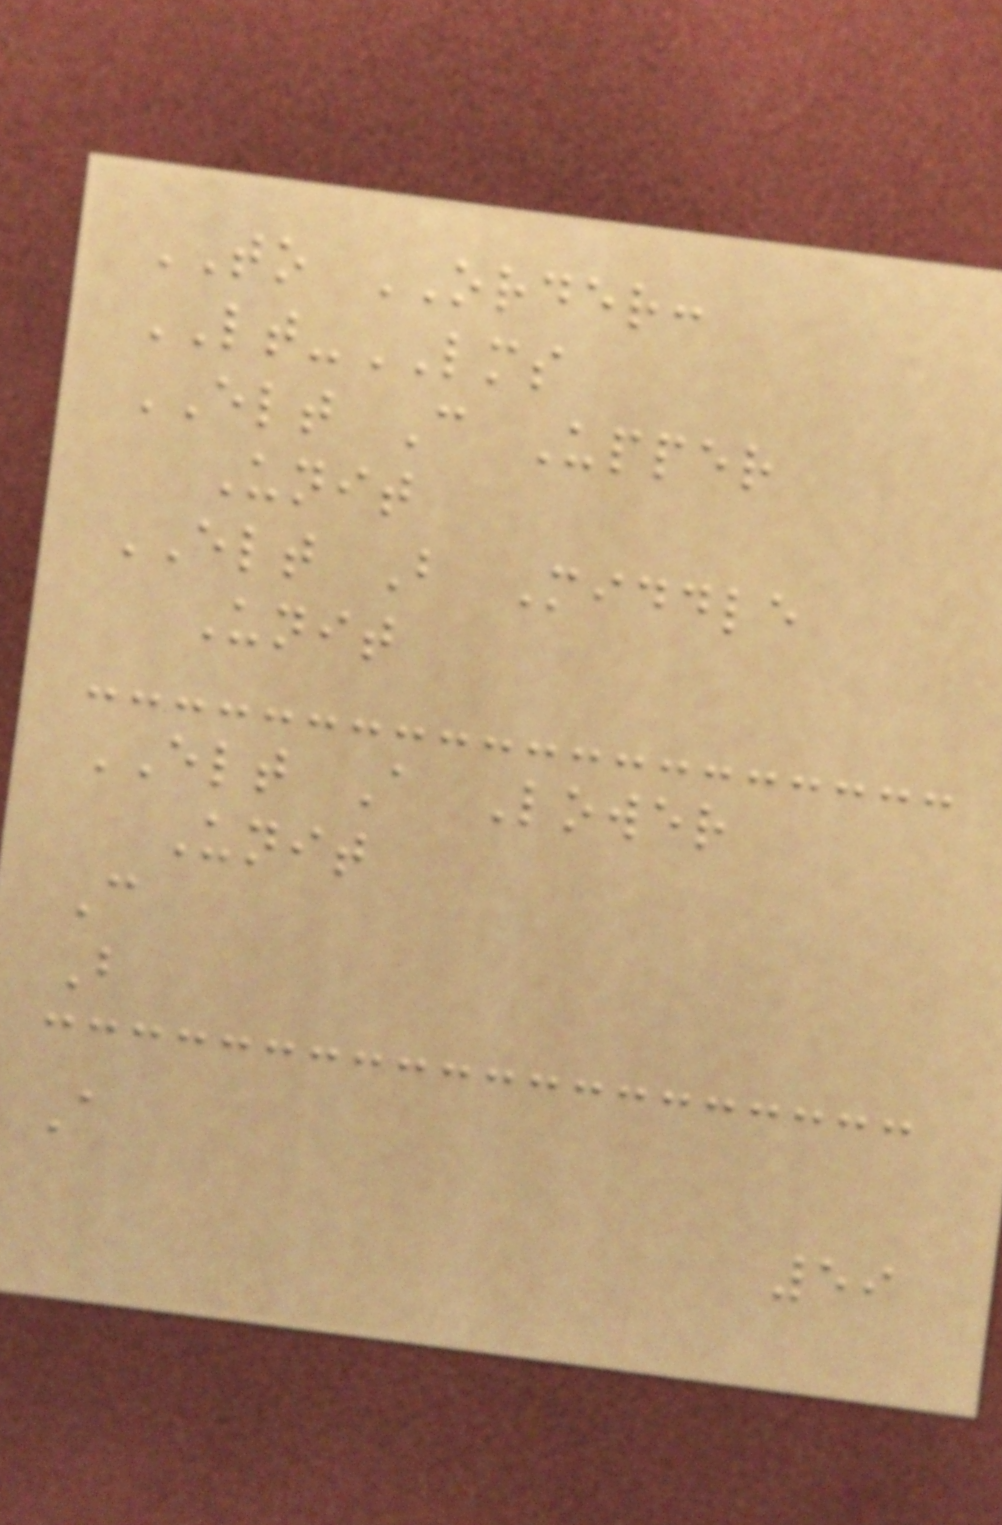TO ORDER:
LT-LMS
ELT C Upper
Unit
ELT B Middle
Unit
ELT A Lower
Unit
C
B
A
59
